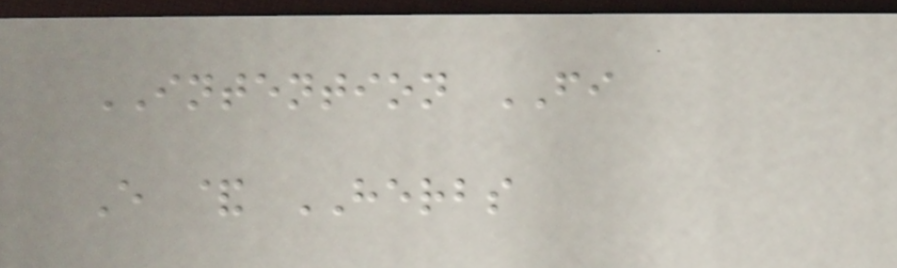INTENTION FI
E & HERBS
